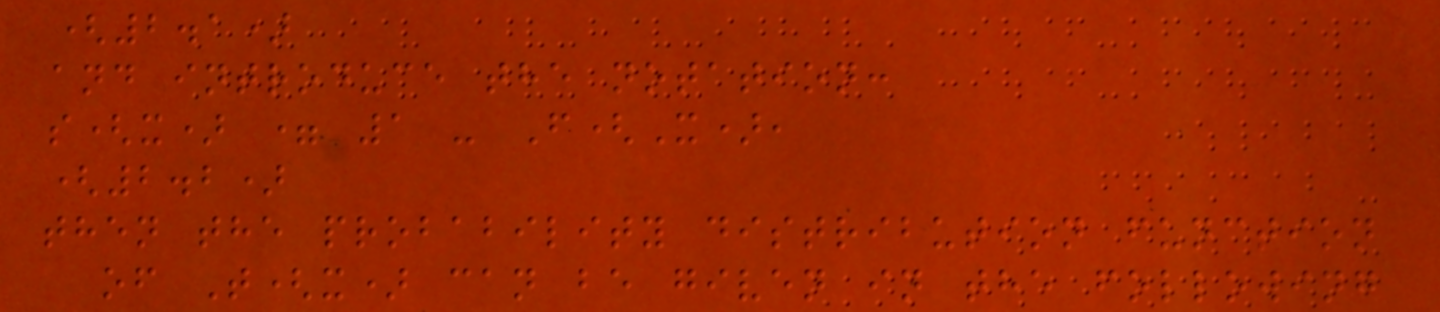(2.1)
and introduce the notation:
s(x) = 1 - F(X),
(2.2)
then the probability distribution function
of T(x) can be given in the following
